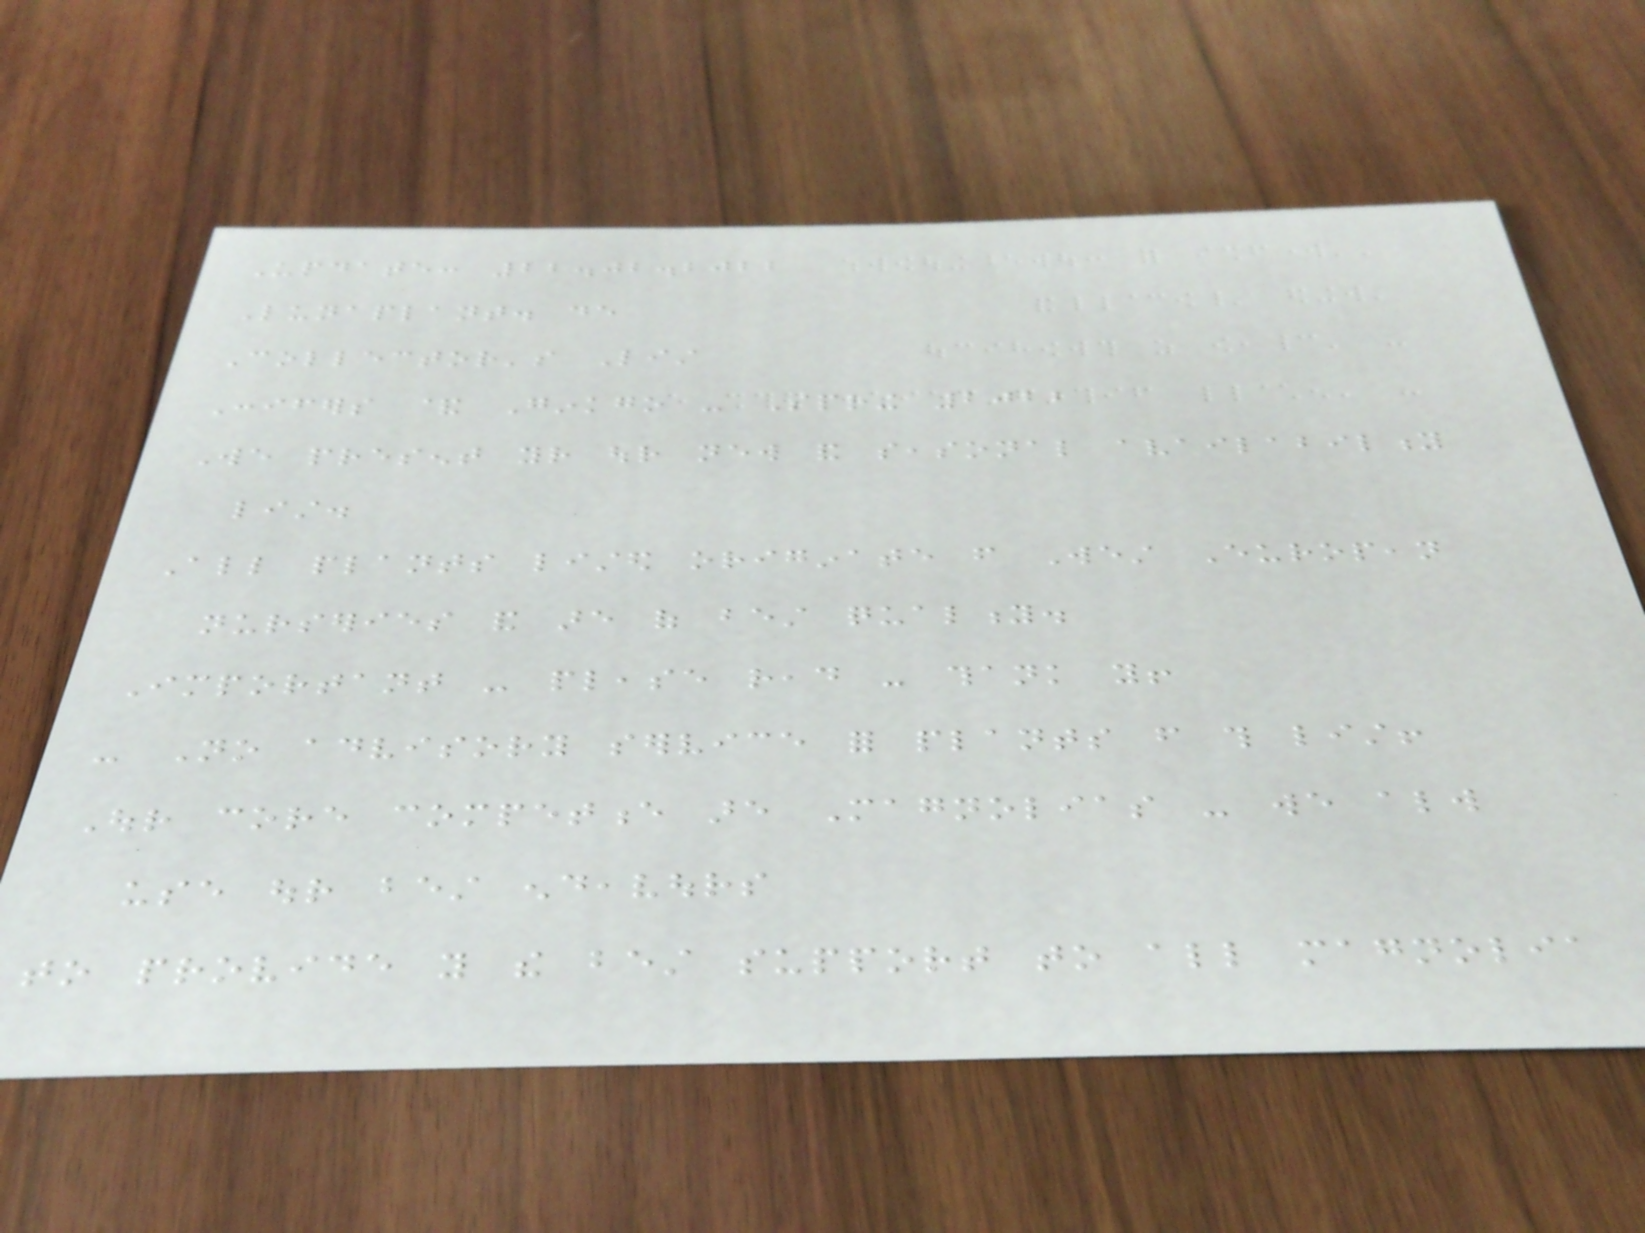Update: 22.02.2022
Lunaplant. de
Collector's List
Conifers & Ginkgo - Spring 2022
We present your our new and seasonal availability
list.
All plants listed originate from West European
nurseries and are of best quality.
Important - please read - thank you!
- No advisory service for plants from this list!
Our core competence are Magnolias - we always
use our best endeavours
to provide you the best support to all magnolia
